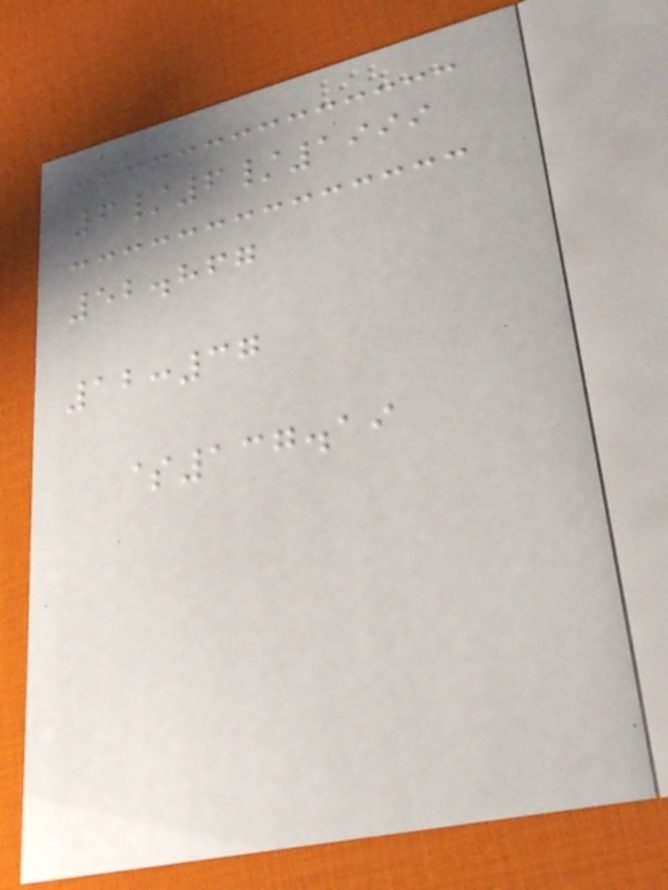6/6/1999
52.867
12:37
$137.19
